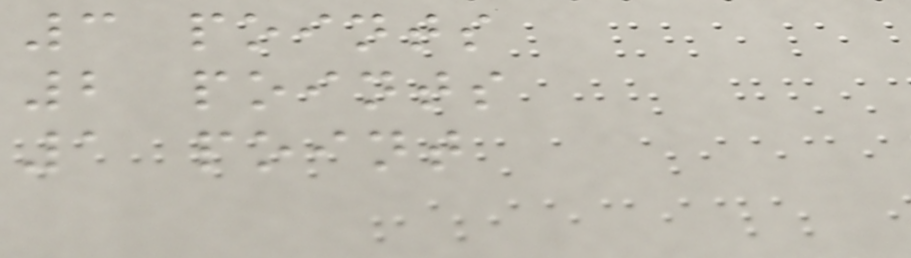3 points
2 points
1 point
